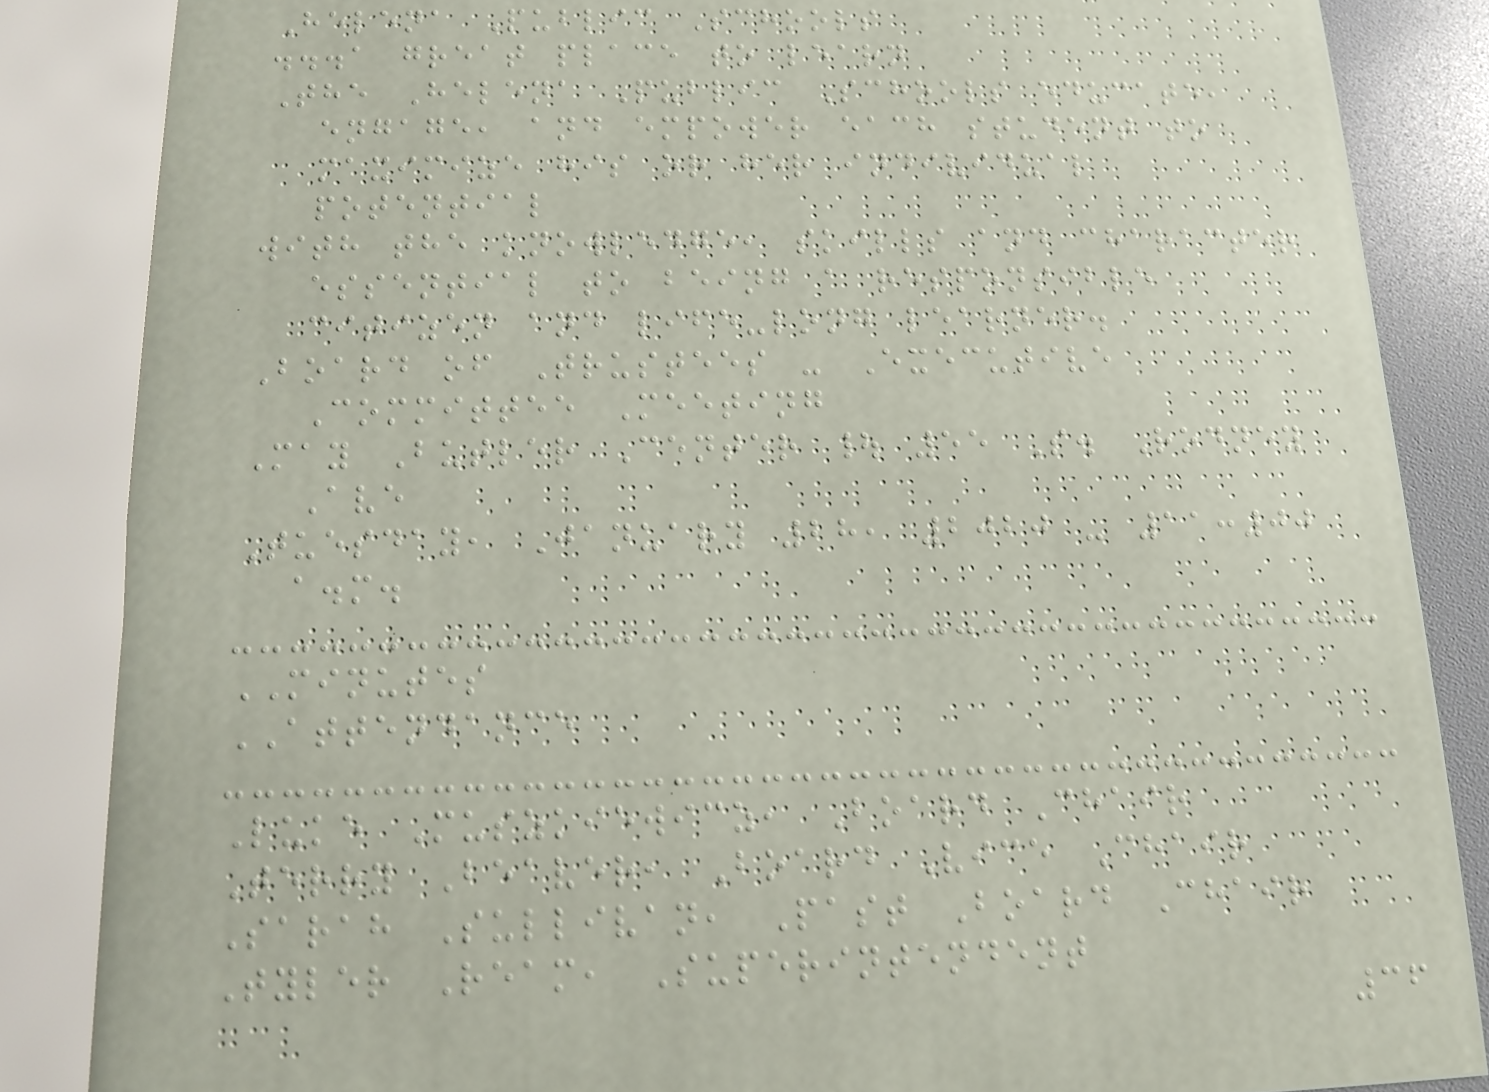Helena Public Schools
...a great place to learn
The Helena Public Schools educate,
engage, and empower each student to
maximize his or her individual
potential
with the knowledge, skills and character
essential to being a responsible
citizen and life-long learner.
Board of Trustees - Executive
Committee Meeting
May Butler Center | 55 S. Rodney
Ave
Tuesday, January 28, 2020 - 11:00
a.m.
MINUTES
ATTENDANCE
Luke Muszkiewicz, Board Chair
Terry Beaver, Board Vice Chair
Sarah Sullivan, Past Board Chair
Tyler Ream, Superintendent
36
